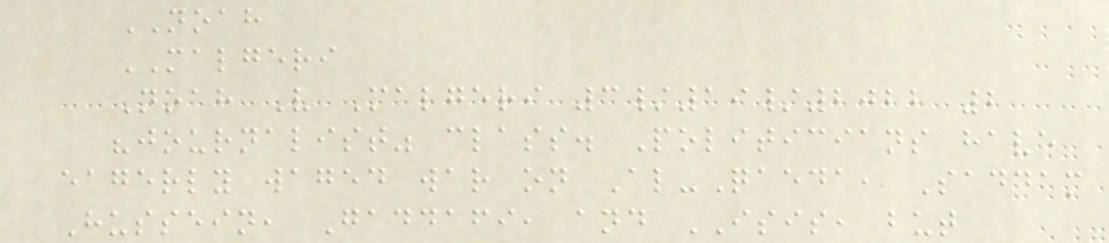NOAH
MALGERI
Noah V Malgeri 3/19/2022 2
"journalist" class. Politicians have
eagerly waged war on Al-Qaeda, Saddam
Hussein, Gaddafi, and ISIS, but
